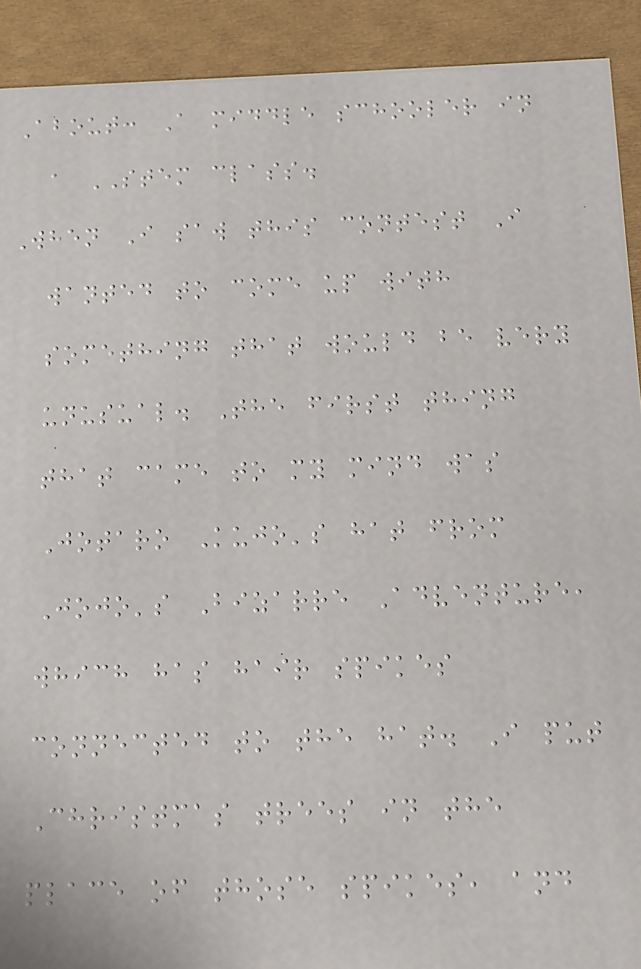About: A middle schooler in
a STEM class.
When I saw this contest I
wanted to come up with
something that would be very
unusual. The first thing
that came to my mind was
Jotaro Kujo's hat from
Jojo's Bizarre Adventure,
which has hair spikes
connected to the hat. I put
Christmas trees in the
place of those spikes, and
